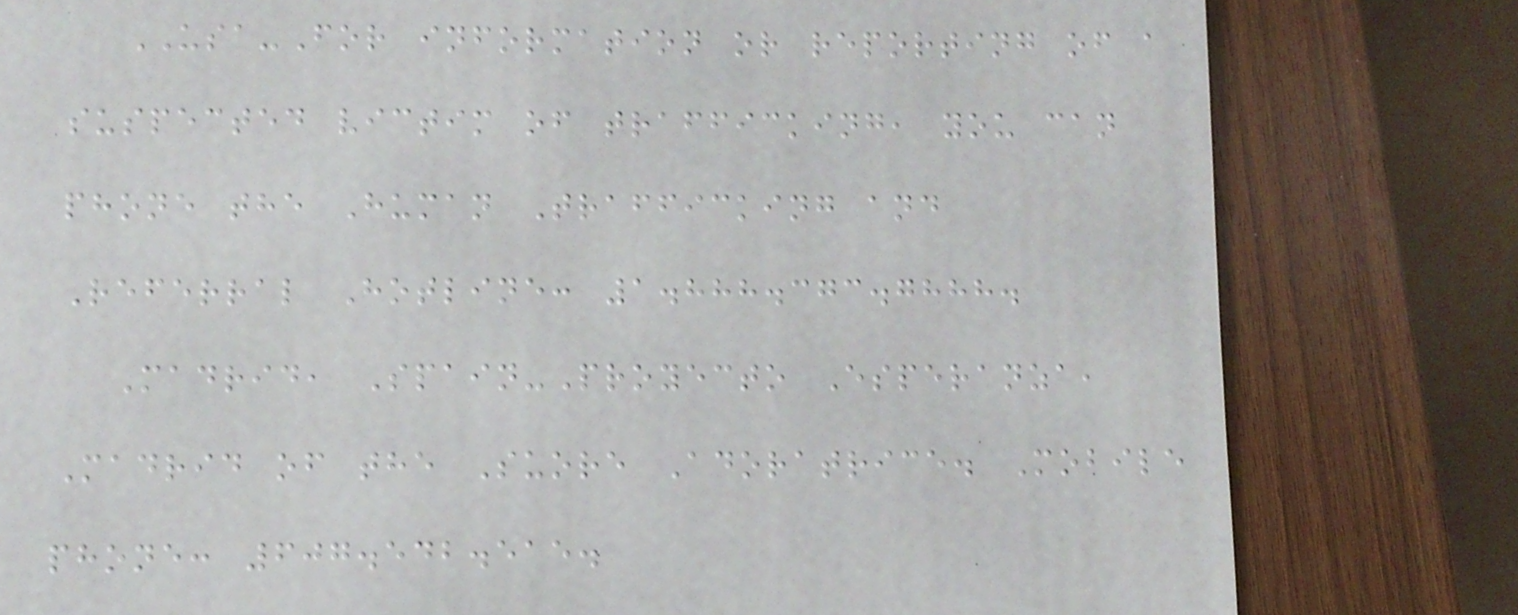USA-For information or reporting of a
suspected victim of trafficking, you can
phone the Human Trafficking and
Referral Hotline: 1.888.373.7888.
Madrid, Spain-Proyecto Esperanza,
Madrid of the Suore Adoratrice. Mobile
phone: 607.542.515.
